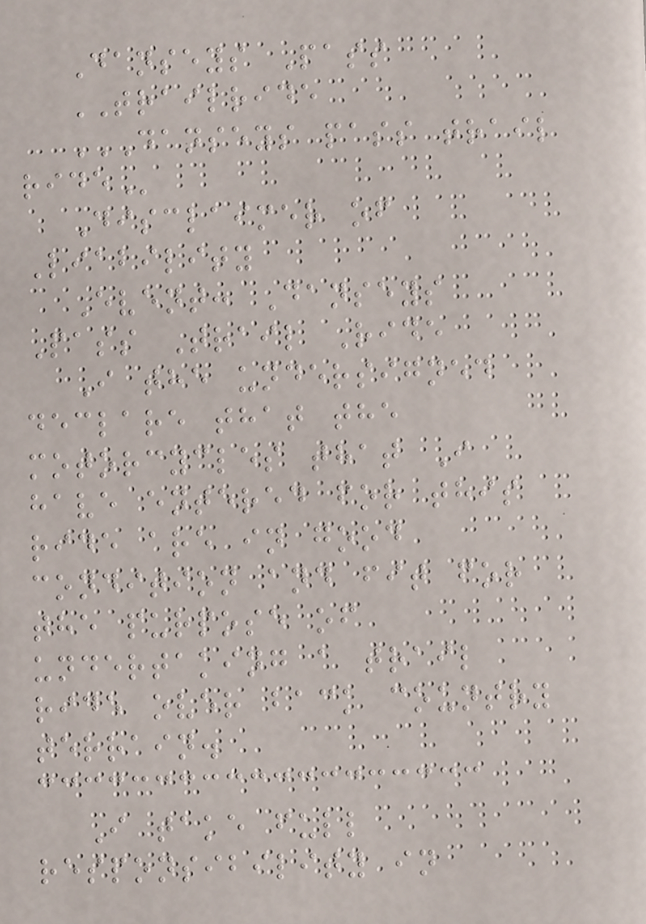Danseys Pass
TRAILRIDE
DANSEYS PASS TRAIL
RIDE
Disclaimer of
Liability
Event: Danseys
Pass Trail Ride
I the undersigned
declare that the
motorcycles that I
have entered for this
ride are in good
condition and fit for
the purpose of
undertaking a trail
ride over back country
terrain.
I take full
responsibility in
